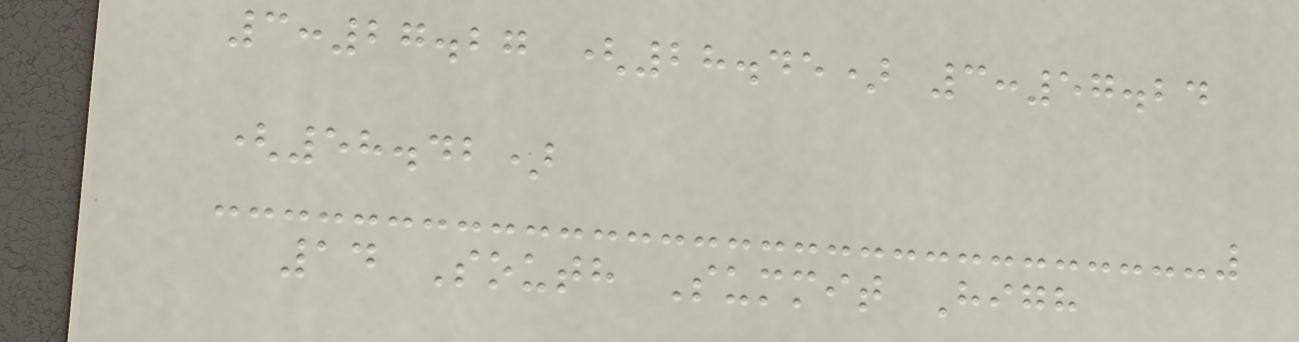3:27.27 (28.45) 3:57.24
(58.42)
14 South Summit High
